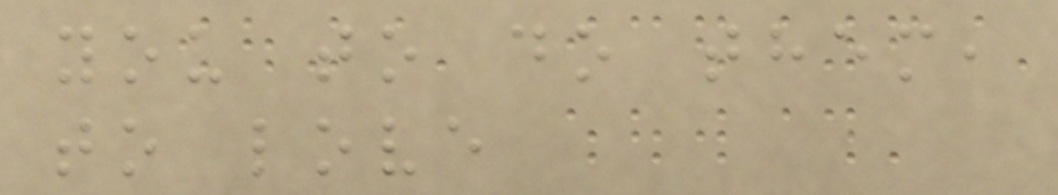you to do them,
to love
